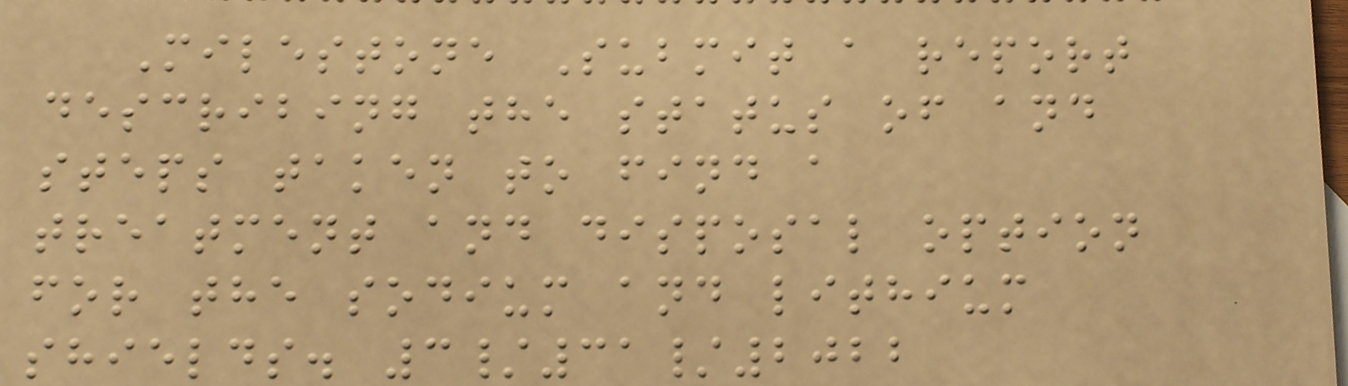Milestone Submit a report
describing the status of and
steps taken to find a
treatment and disposal option
for the sodium and lithium
shields. 3/31/2022
